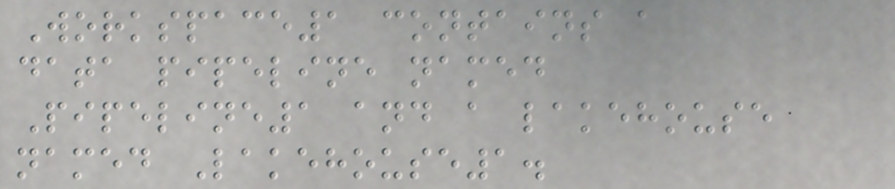Workspace1 contains a
data pipeline named
Pipeline1 and a lakehouse
named Lakehouse1.
